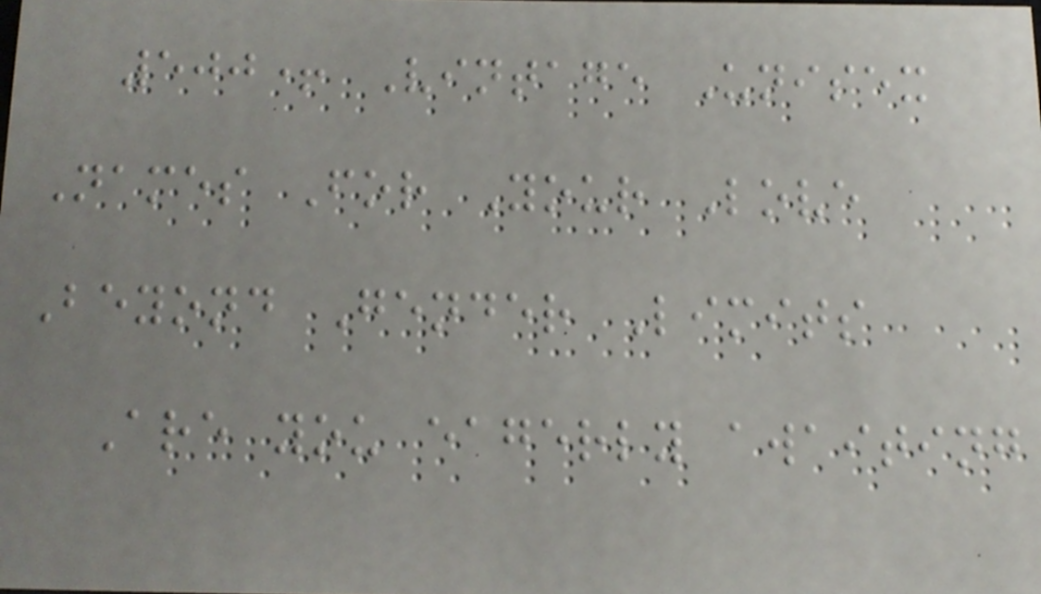500+ Vintage Unisex
Names For Your Love
Beyond Gender Limits
Are you eagerly awaiting
